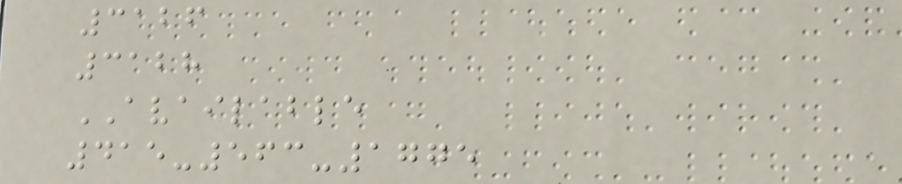3126
3128
AVAILABLE
415-563-1775
